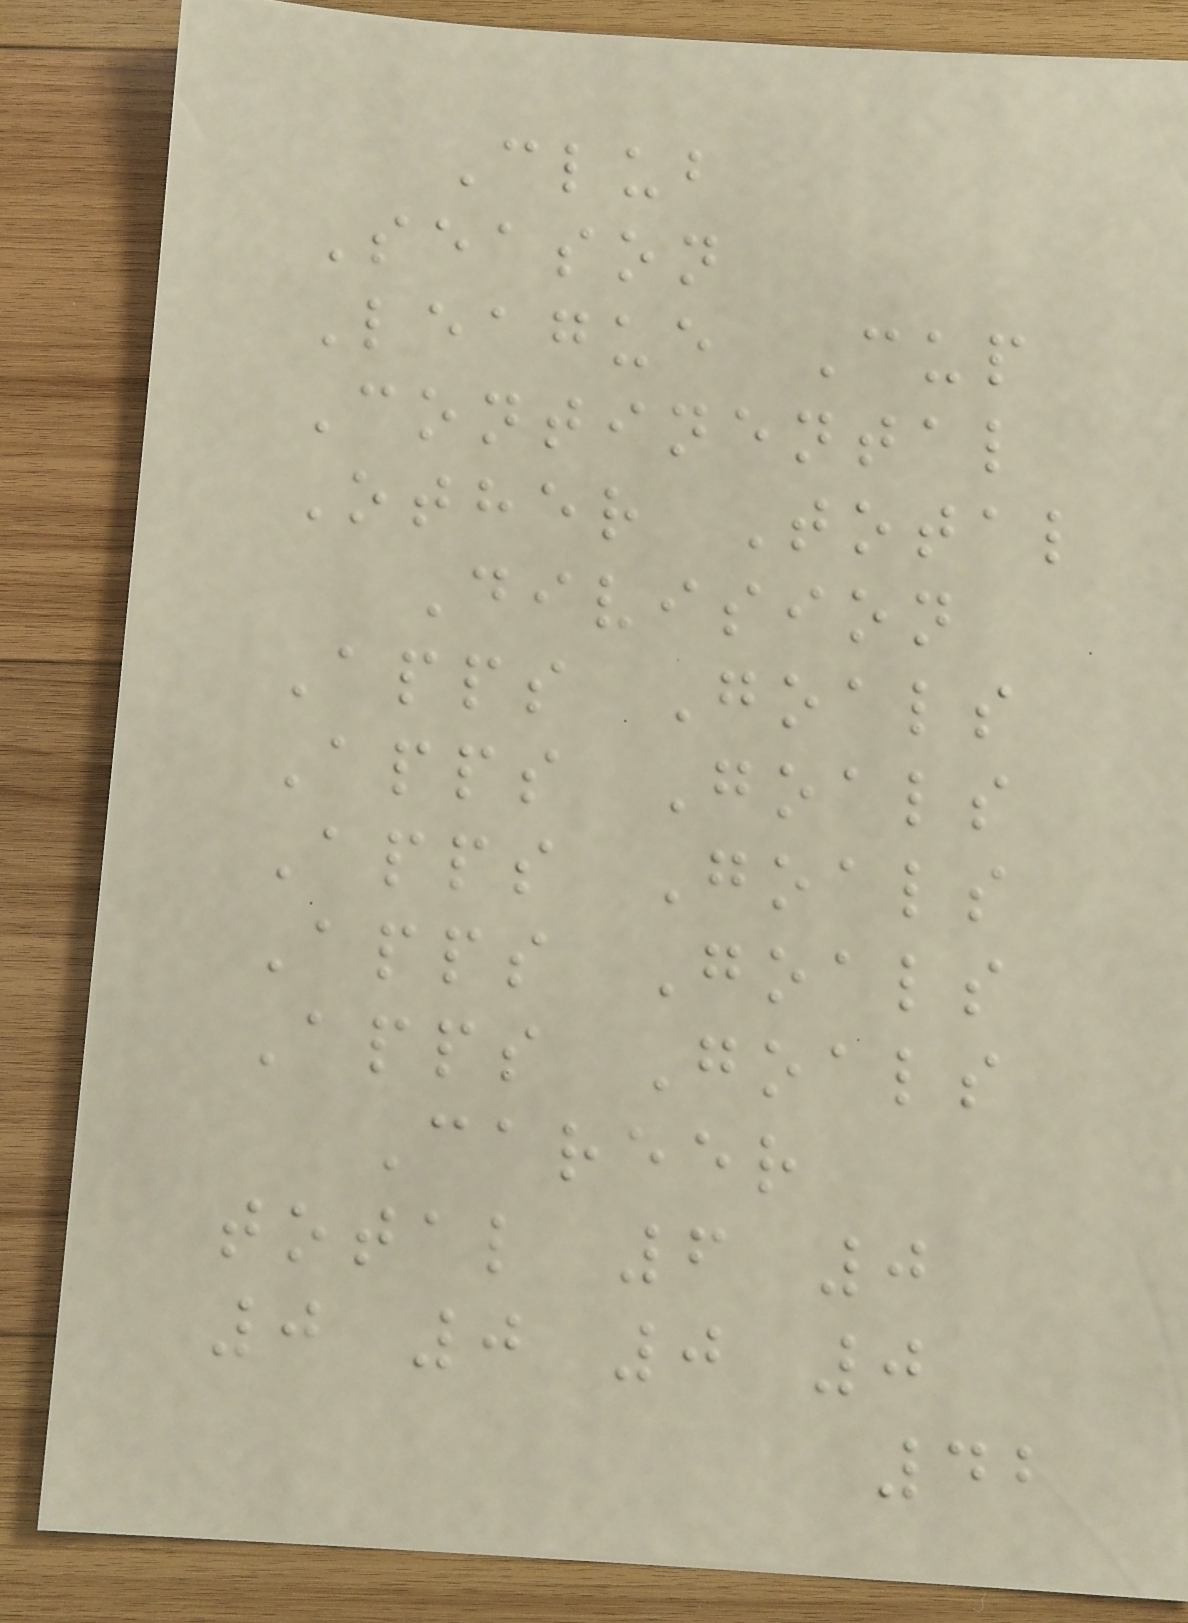Club
Season
League Cup
Continental
Other Total
Division
Apps Goals
Apps Goals
Apps Goals
Apps Goals
Apps Goals
Career
total 6 0
0 0 0 0
42
